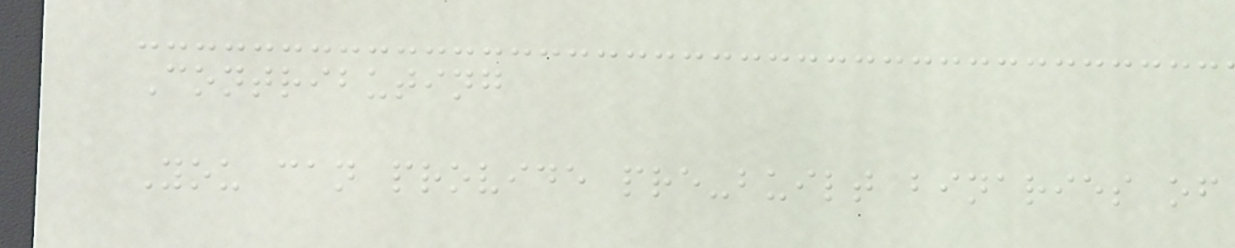Contributing
You can provide pre-built binaries of
